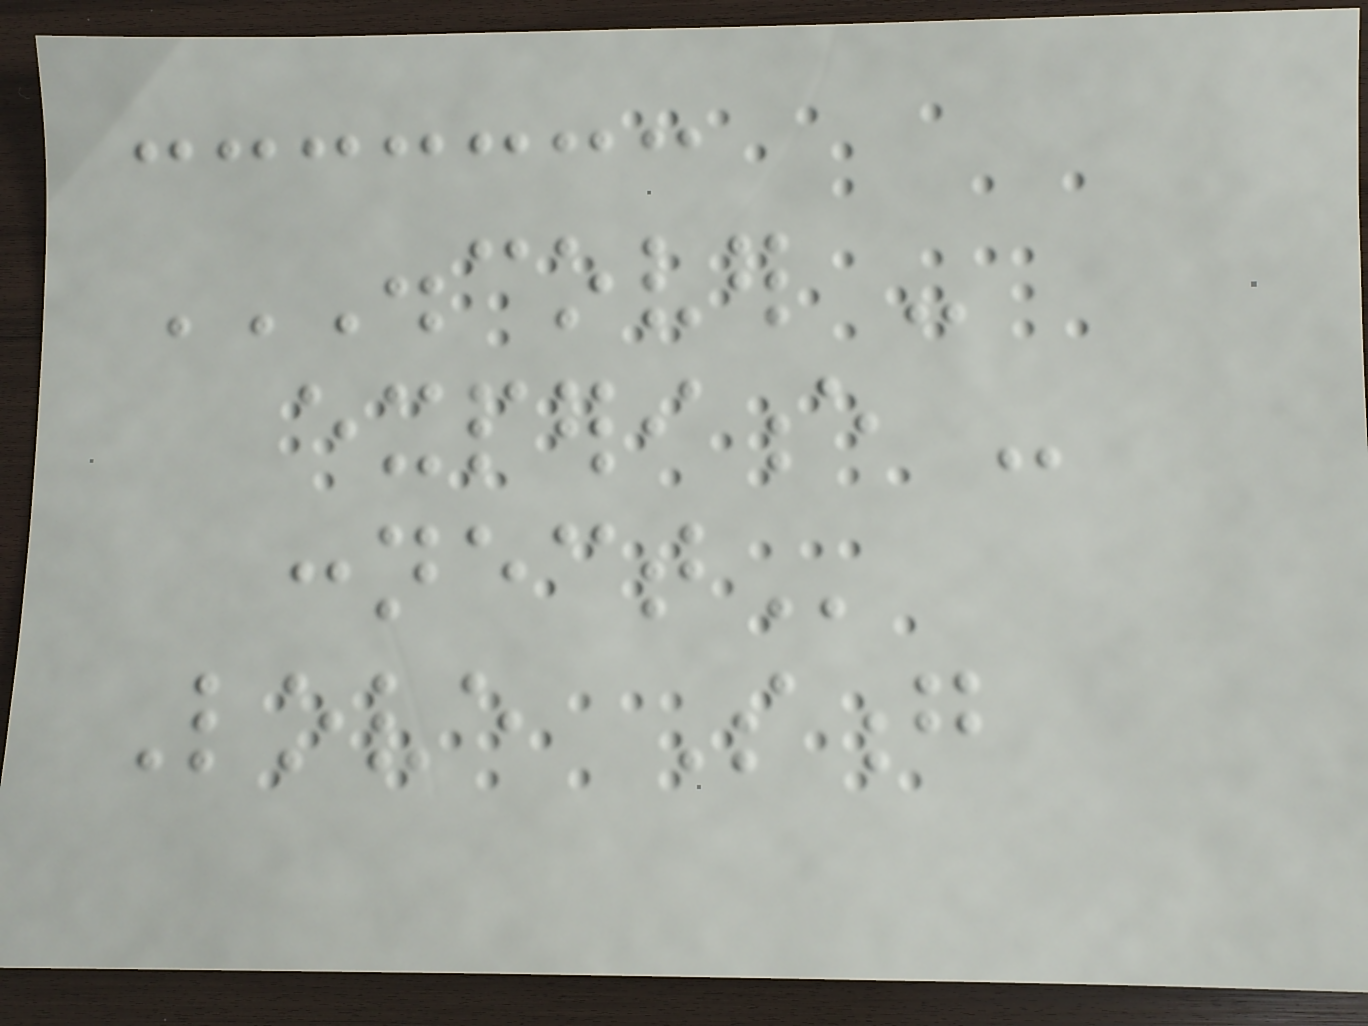DISCOVER -
EXPERIENCE -
CONNECT
Love Song
